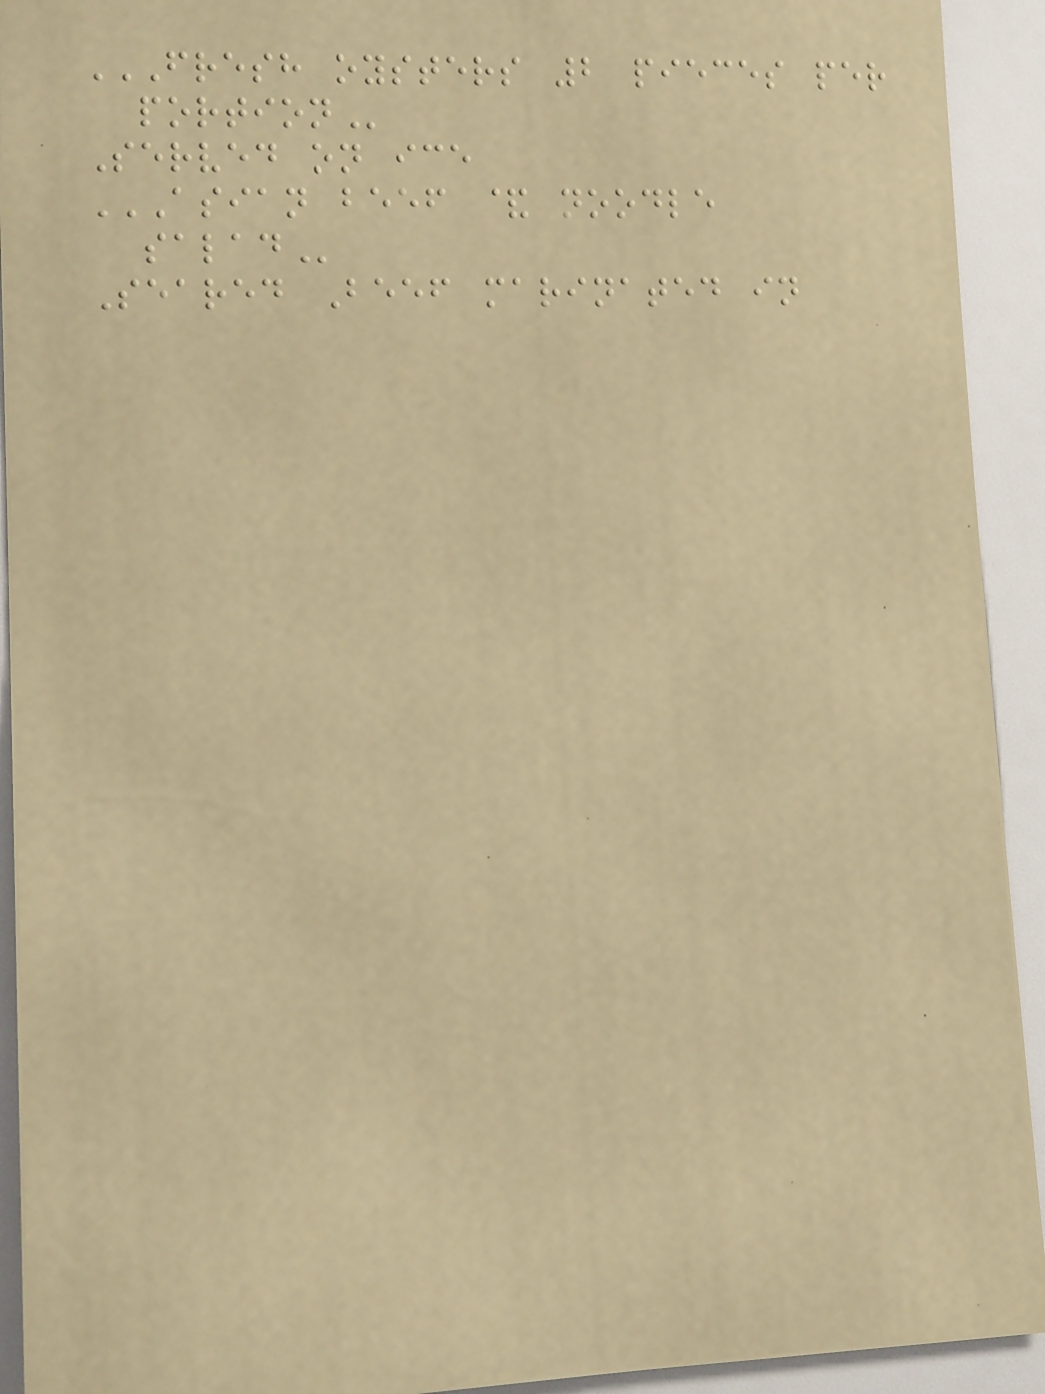FRESH OYSTERS 2 PIECES PER
PORTION
Served on ice
ASIAN BEEF & NOODLE
SALAD
Seared Beef marinated in
